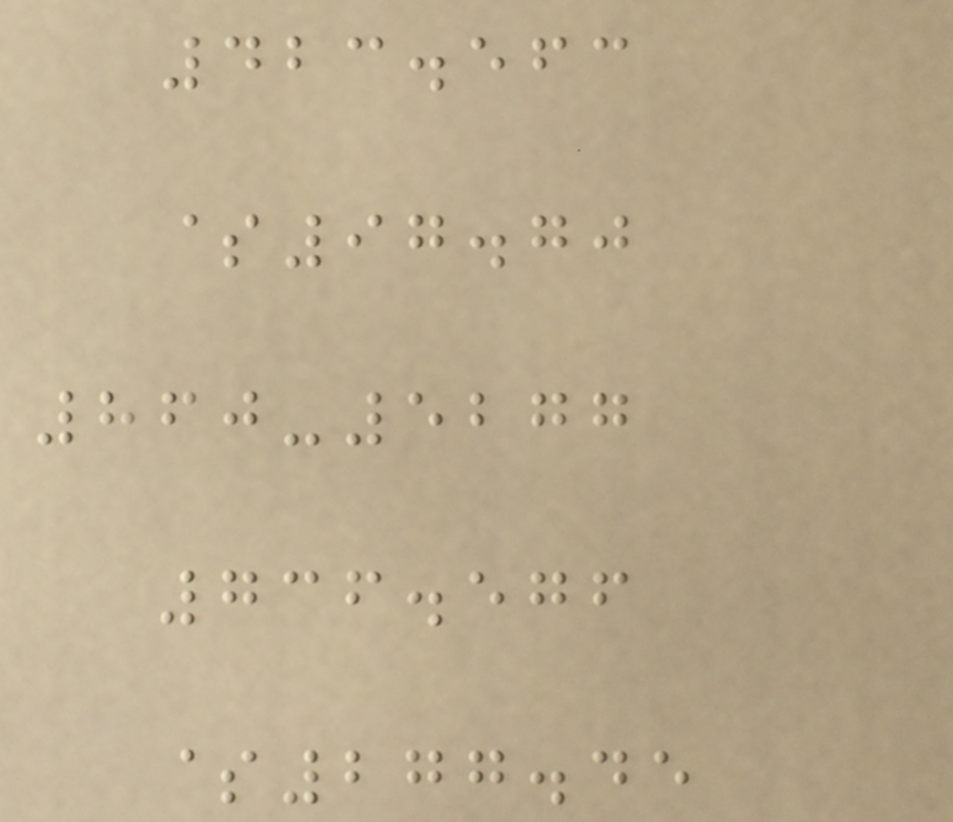423.563
$97.70
860-5277
736.576
$277.45
